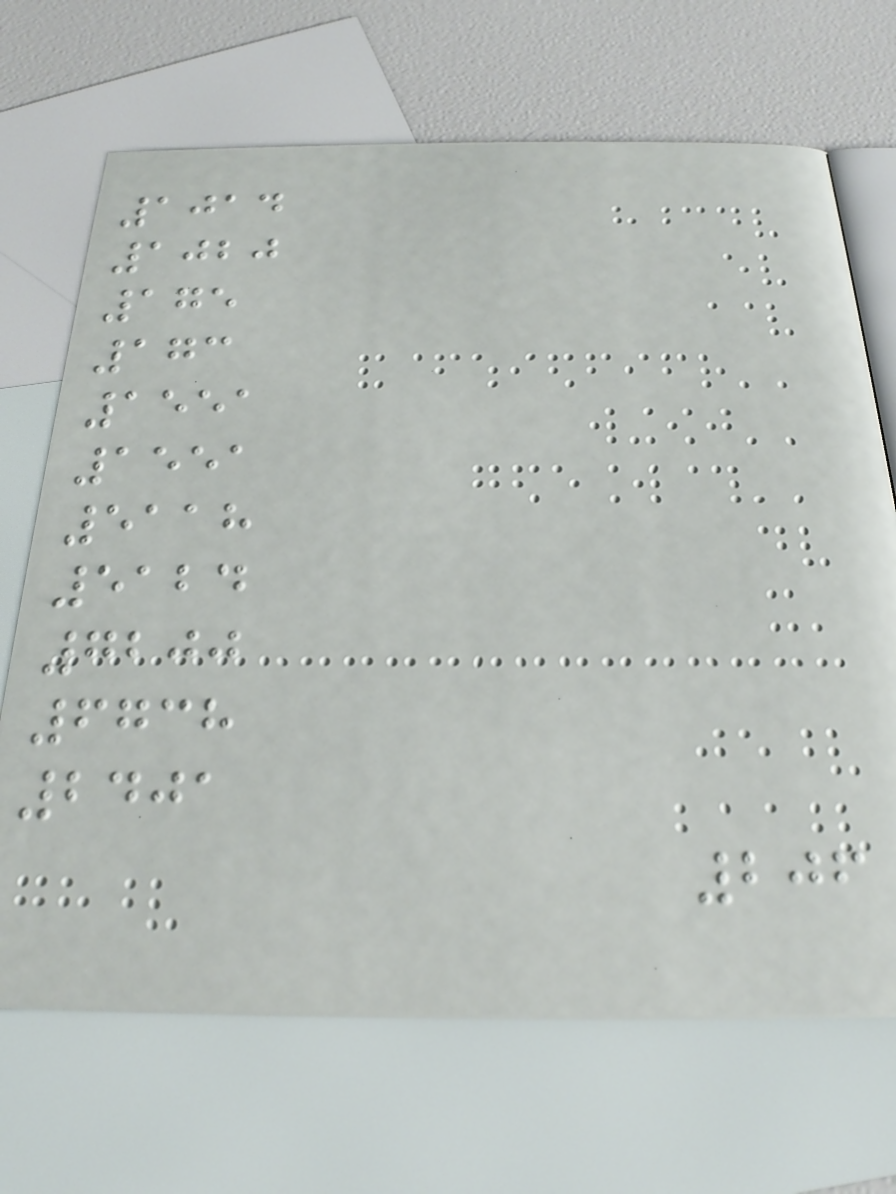1014
1020
175
173
1551
1551
5118
5124
7200
6738
2401
206
